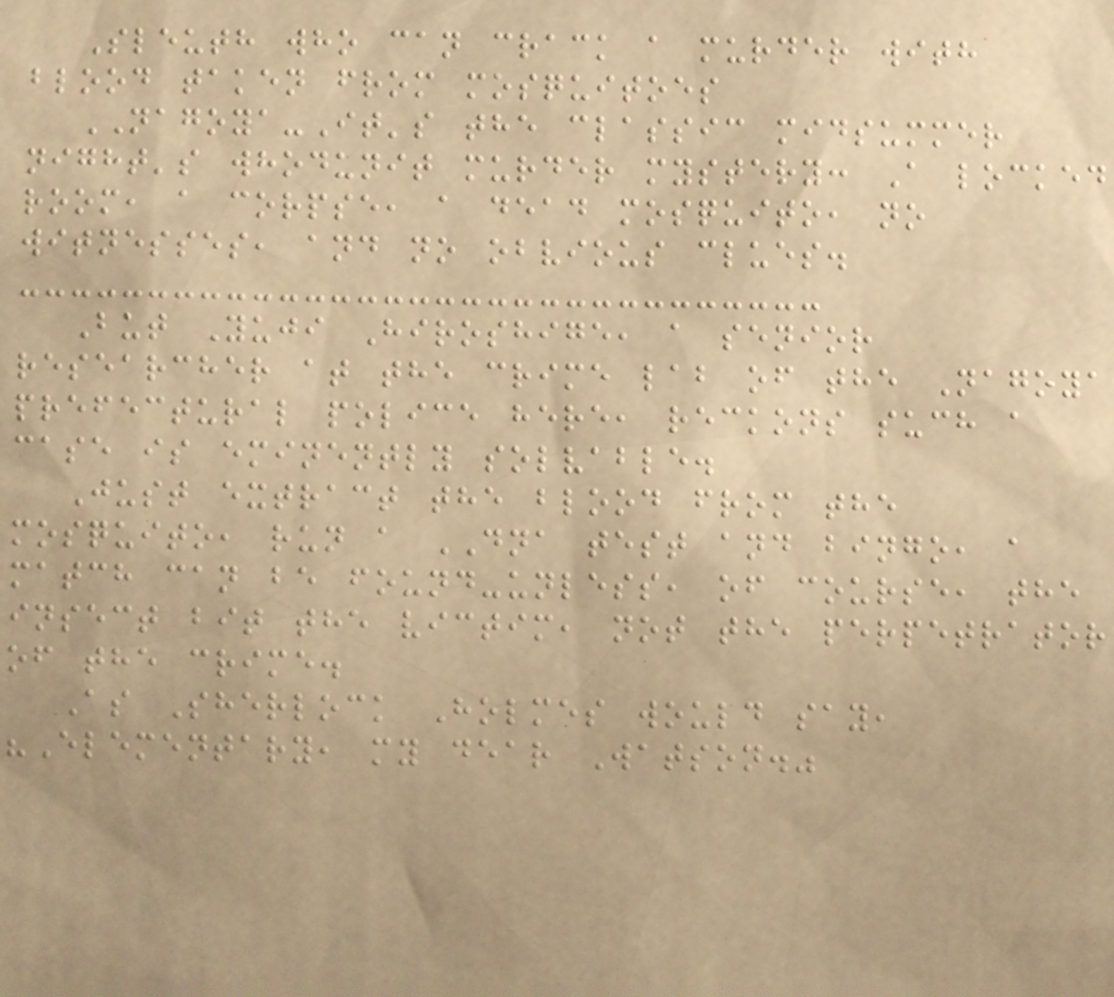Sleuth who can crack a murder with
blood taken from mosquitoes
NAGOYA-It's the classic midsummer
night's whodunit murder mystery: A locked
room, a corpse, a dead mosquito, no
witnesses, and no obvious clues.
But Yuji Hiroshige, a senior
researcher at the crime lab of the Nagoya
prefectural police here, reckons such a
case is eminently solvable.
Just extract the blood from the
mosquito, run a DNA test and bingo, a
match can be found-unless, of course, the
insect bit the victim, not the perpetrator
of the crime.
As Sherlock Holmes would say,
"Elementary, my dear Watson."
